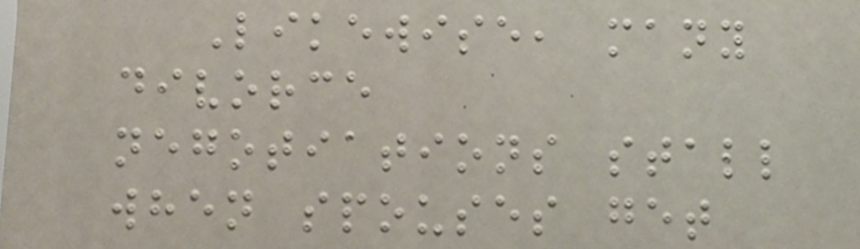Likewise, many
divorce
negotiations stall
when spouses get
